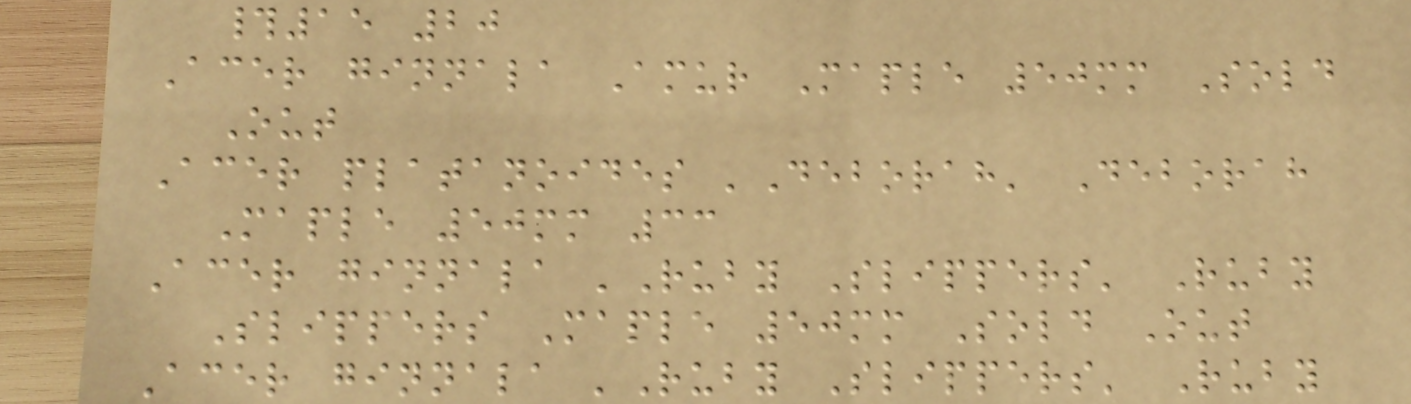#15 20
Acer ginnala Amur Maple 50mm Sold
Out
Acer platanoides 'Deborah' Deborah
Maple 50mm 33
Acer ginnala 'Ruby Slippers' Ruby
Slippers Maple 50mm Sold Out
Acer ginnala 'Ruby Slippers' Ruby
